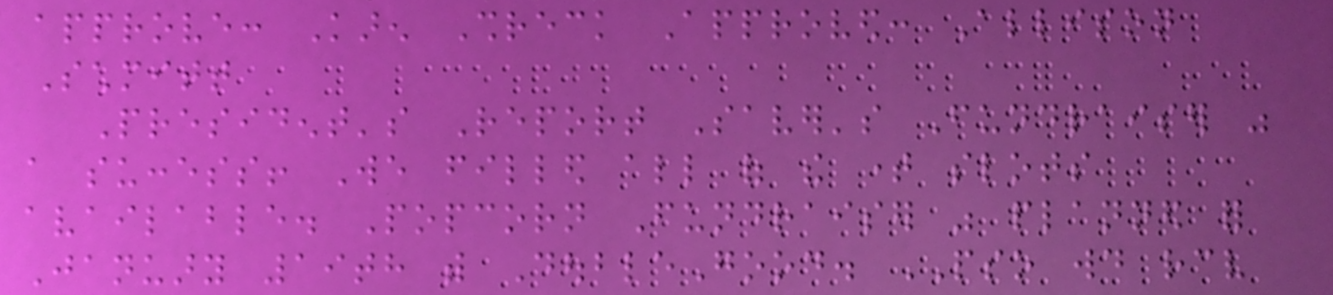approve: Karen Shreck Approved: Allison
Schmitt
President's Report Saver's Fundraiser was
a success! We filled all of the time slots
available. Popcorn Fundraiser was planned for
January 19th with DoubleGood. PSO would receive
